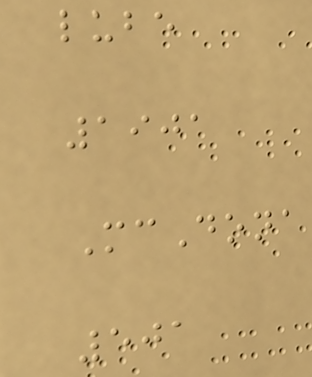lube
1901
McDona
501
